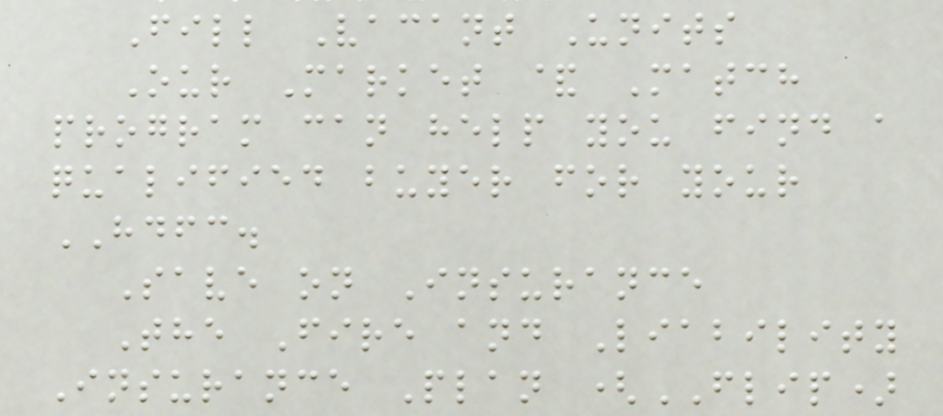Fill Vacant Units
Our Market & Match
program can help you find a
qualified buyer for your
HDFC.
Save on Insurance
The Fire and Liability
Insurance Plan (FLIP)
